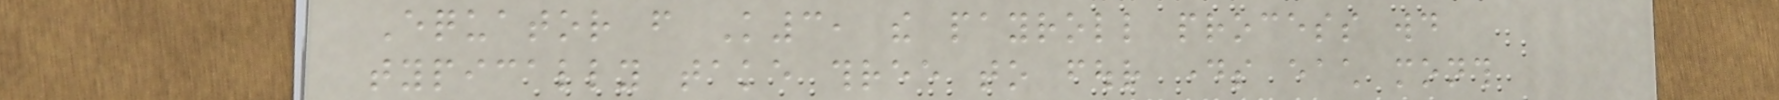Equator from K3, the payroll process would
typically take three to four days each month
